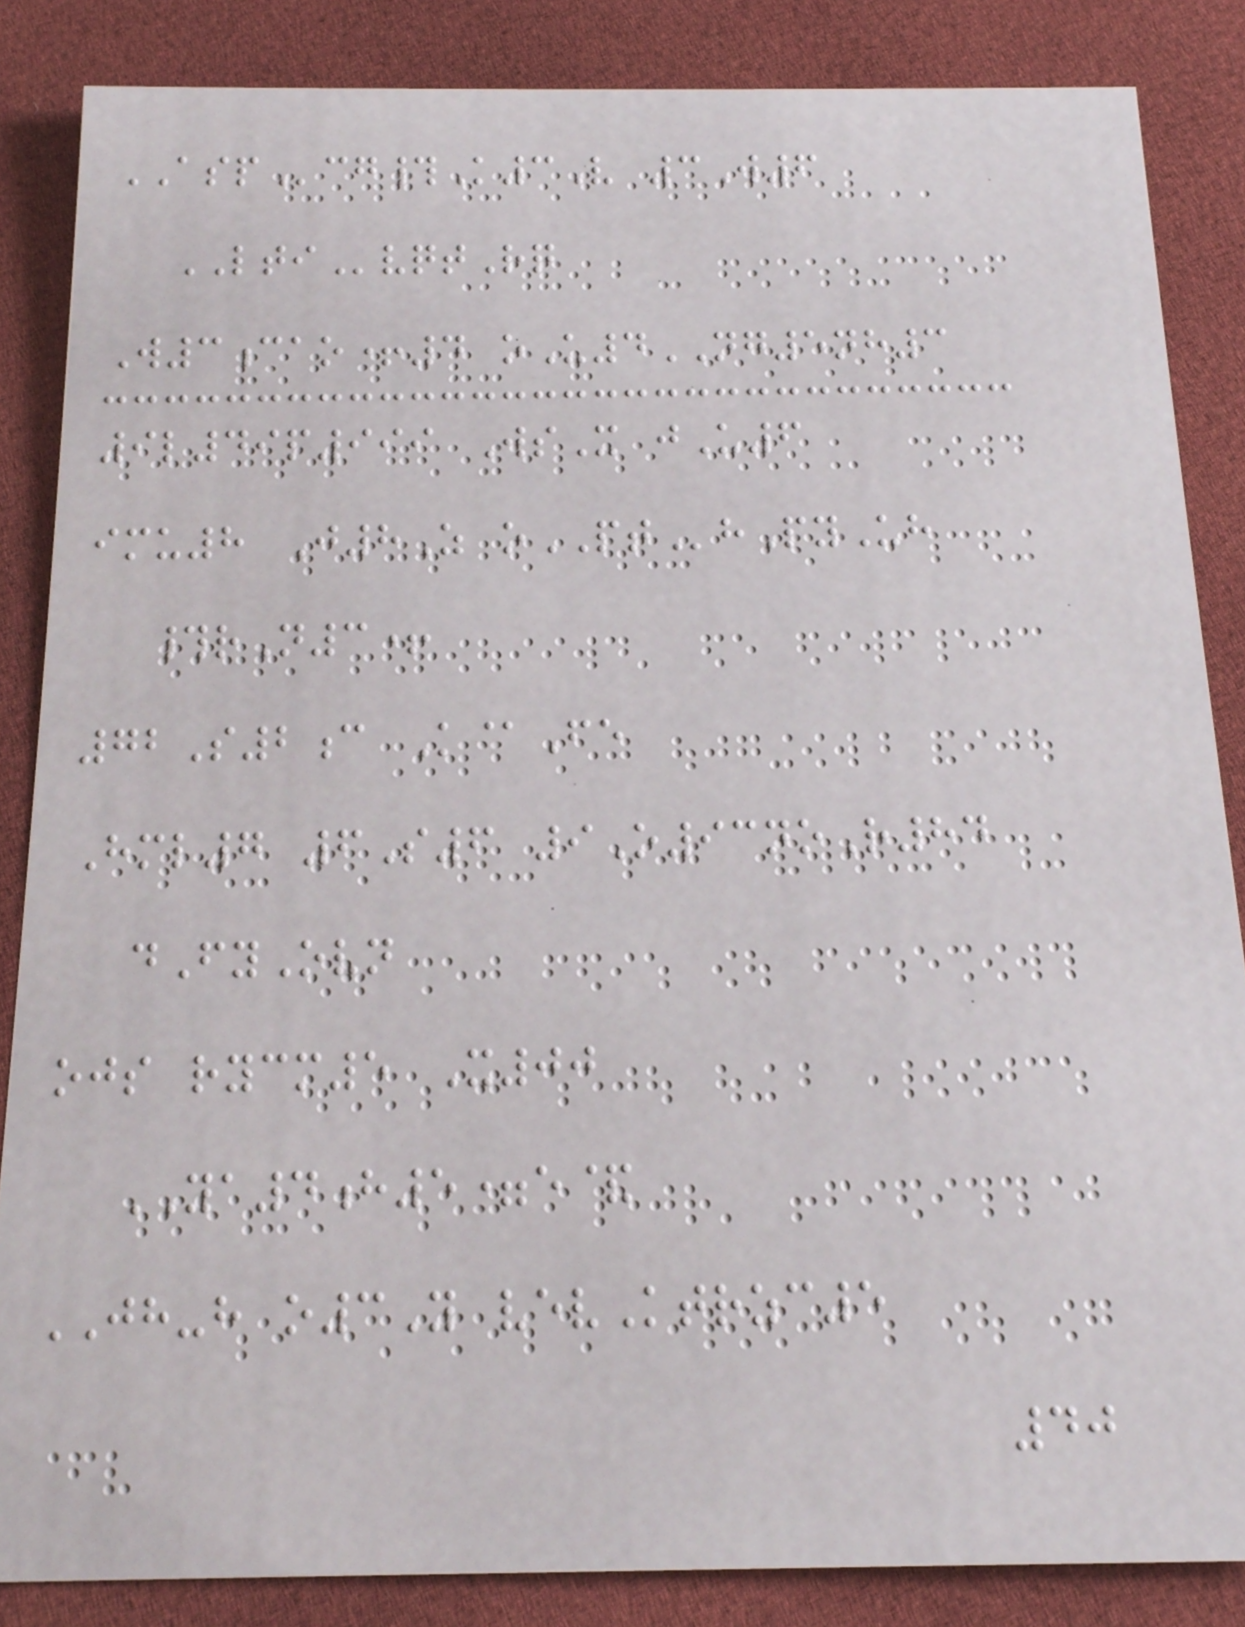ASPcg#K3V 3W6
LTIvqtRq
W3cao+4 oU4NG5nh3
9l49p999 WsX jU6
imu8 J8Z oPThPyUh
#rN3+
72S2c K@Fe
Hml7 6S6 9O93noR84
dFyOvn
ojs rycm5 X00
YA4h5=e&
JH-h o3Y vevKtrzc5
40
